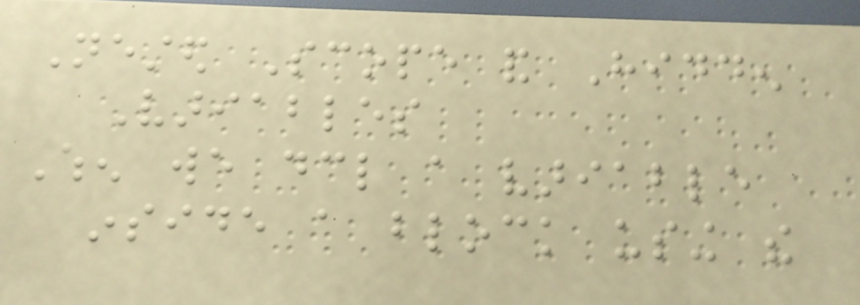Nested Scope and Hidden
Variables
When we declare a variable
inside a block using the
